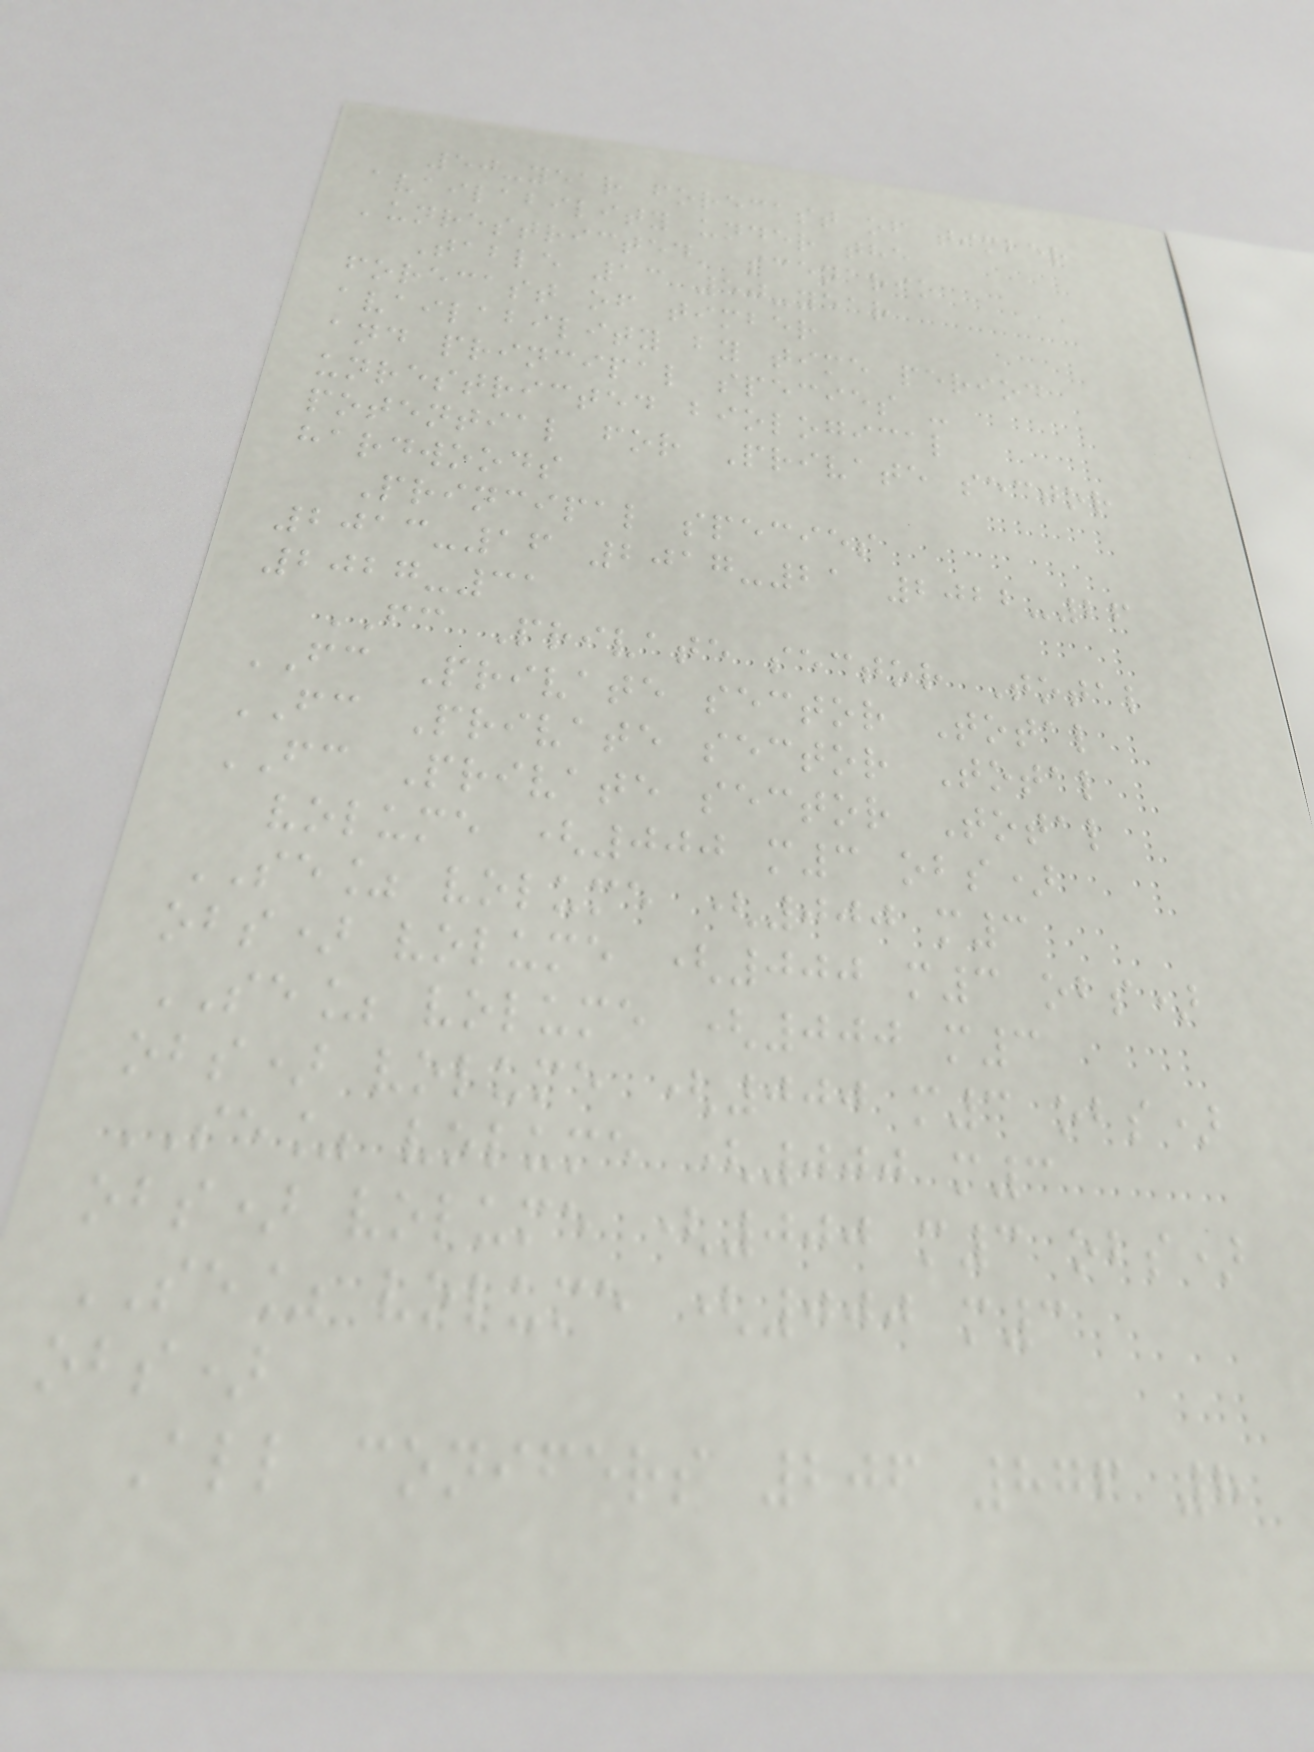50-year forecast of timber
availability under the
'unrestricted' scenario
Table 13 50-year
forecast of timber
availability by time period
and principal species -
unrestricted biological
potential for Private sector
hardwoods
Principal species
2013-16 2017-21 2022-26
2027-31
FC Private sector Total
FC Private sector Total
FC Private sector Total
FC Private sector Total
volume (000 m3 obs)
SE% volume (000 m3
obs) volume (000 m3 obs)
SE% volume (000 m3
obs) volume (000 m3 obs)
SE% volume (000 m3
obs) volume (000 m3 obs)
SE% volume (000 m3
obs)
All conifers 206 876 8
